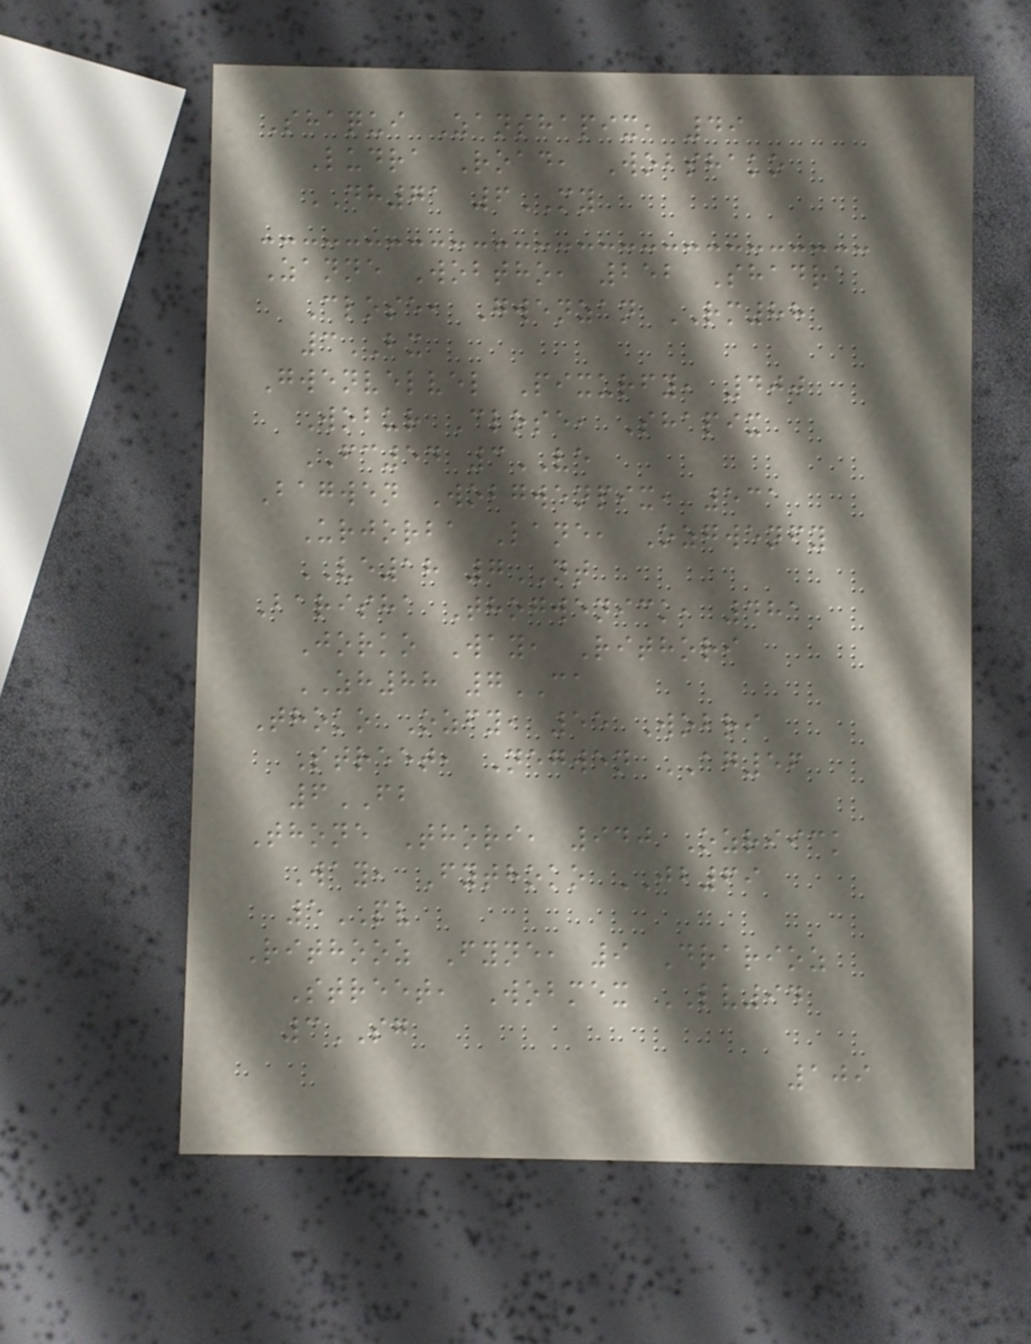Shaqui Zanshapix, 49
Ludra Road, Wobshako
DH71 6MY
Zanne Wobtho, 252 Shadra
Close, Gwenzan RM88
3BX
Gwenvelvel Pixurfy, 400
Wobur Close, Shapix
FC54 3VE
Bagwen Wobgwenpix, 531
Urjorba Lane, Ozgwenfy
VE18 7NT
Barisha Thogwenick, 481
Jorko Way, Rithori
ZH88 7CA
Thoko Ozfy, 55 Wobri
Street, Negwen AG56
6FB
Thone Thori, 940 Ozriick
Way, Fythoko JB69
5PV
Rithooz Fyne, 9 Drarioz
Street, Wobmex LV94
3SG
109
